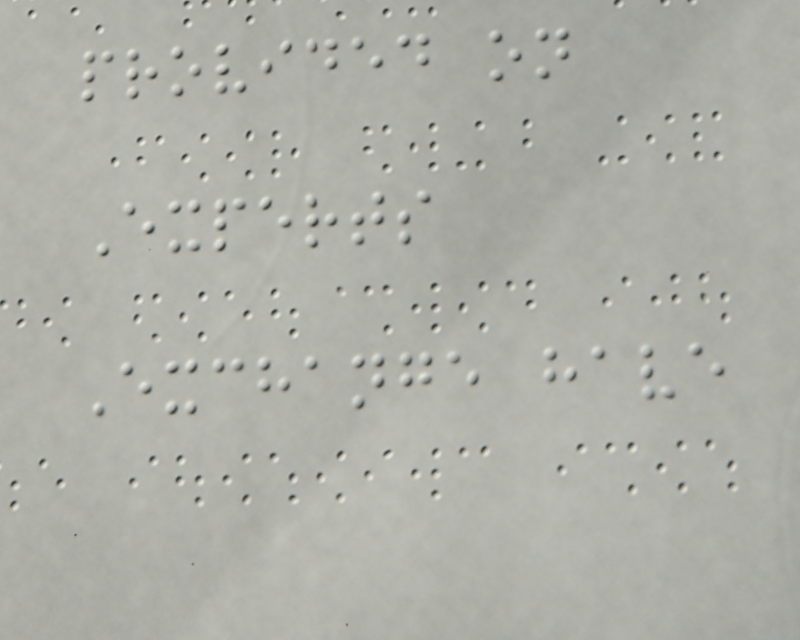provided on
Experts
Exchange have
